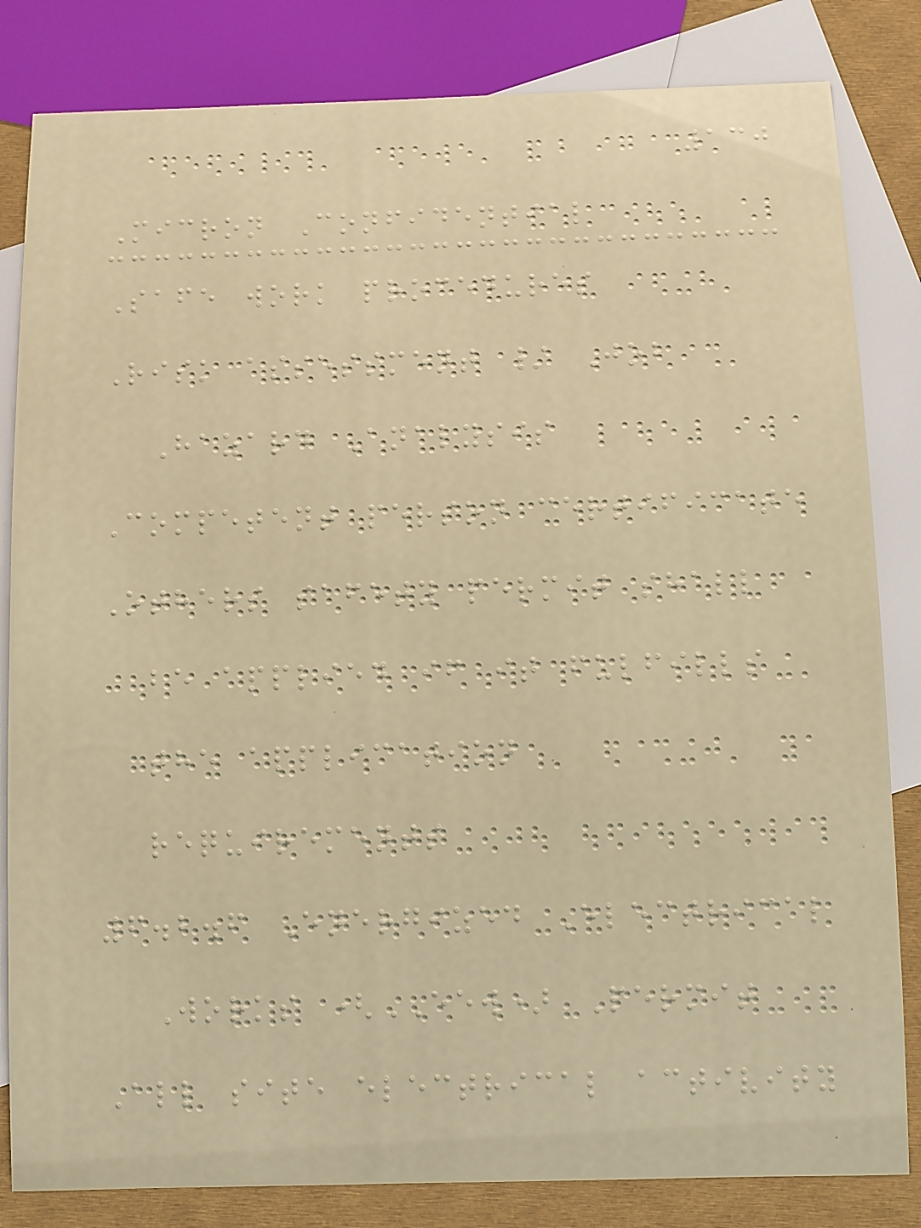130
Micron Confidential
Safe work procedures
Risk assessment / Job
Hazard Analysis
Competent person certificate
Others safety permit shall
be applied if it fulfills
the application
requirements
6.2.6 Energized Electrical
Works (EEW) Permit
All site electrical activity
